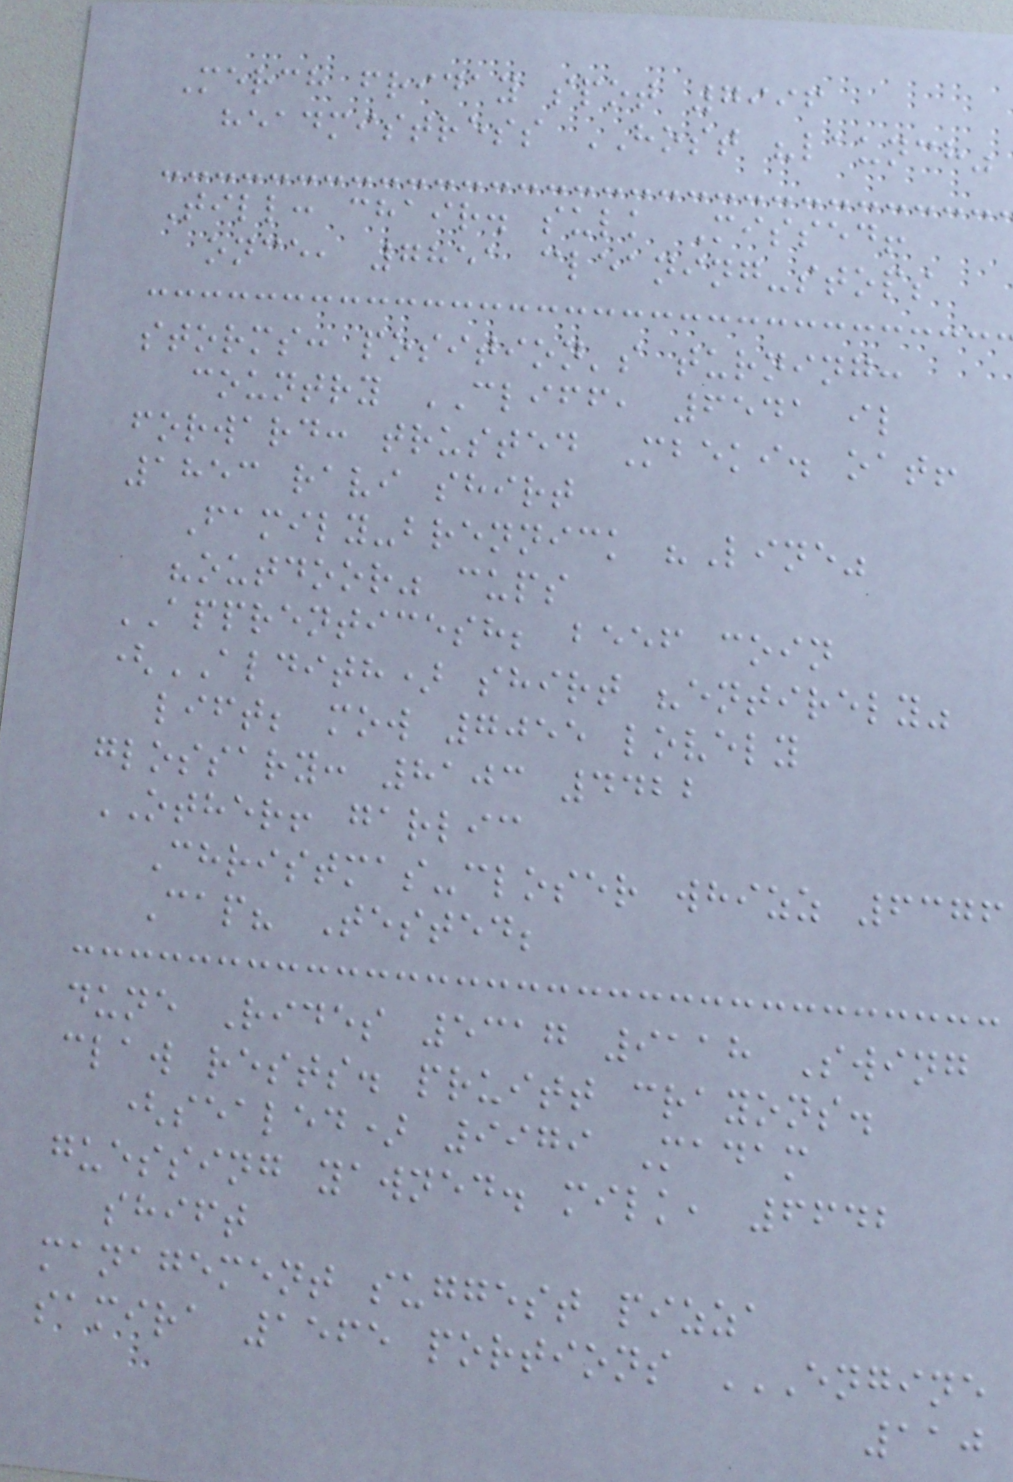Merch friday spot 7996
headmistress HOST "launch"
Till: chair. sulk Missed!
once, 7851 cleaning-stops
storms: position's turning:
country CLIFF, 6541 il
forward: trusted Mbeki. oat!
1853 ravi shirt
Family-brennick "Line"
"outdoor" cups
APPRENTICESH; beef coin
(ALDITH) shirt "entirely"
lift; mow 7055 lovely
glossary: 8103 4422
OTHER! garlic
Christmas-closer whizz 6376
Cap? Tested;
dune Rides 5317 9118 Swing
claw rests. pruitt crayons.
(sealed) 9979 Madam
guessing yawned. milk, 6642
shift
management suggest pizza
samira 1565 portions ENGINE
110
